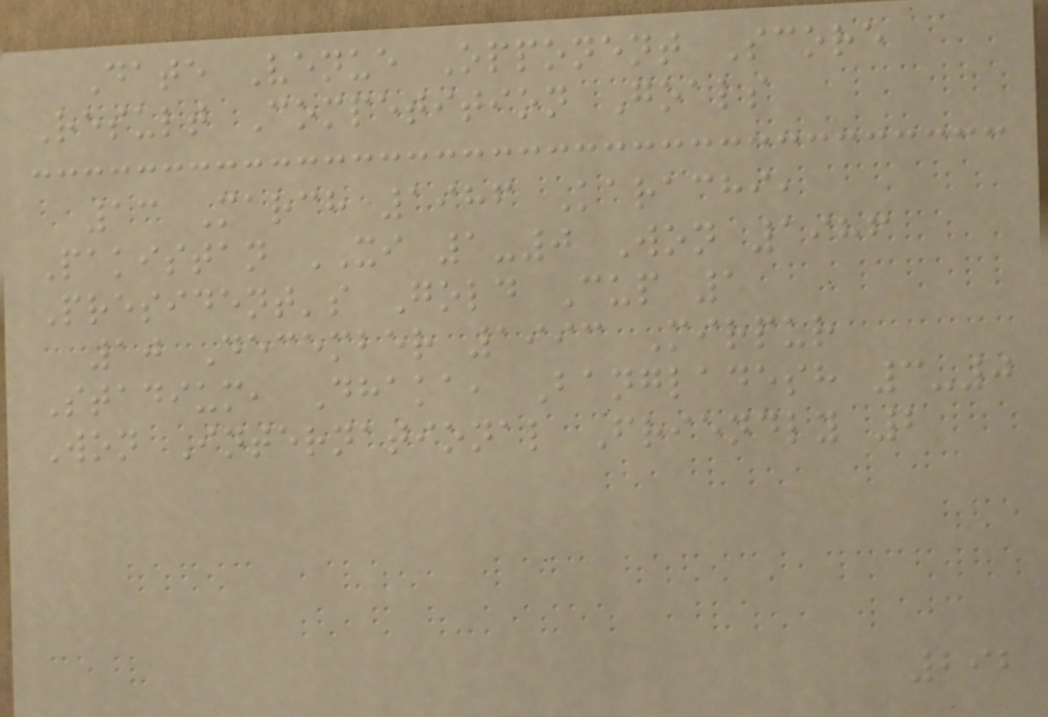Date Venue Opponent Score
Result Competition Goals
13 March 1986 Karachi,
Pakistan XI 1-0 Won 1986
President's Gold Cup 1
10 December 1993 Mirpur
Stadium, Dhaka, Bangladesh 3-0
Won International Friendly 2
292
